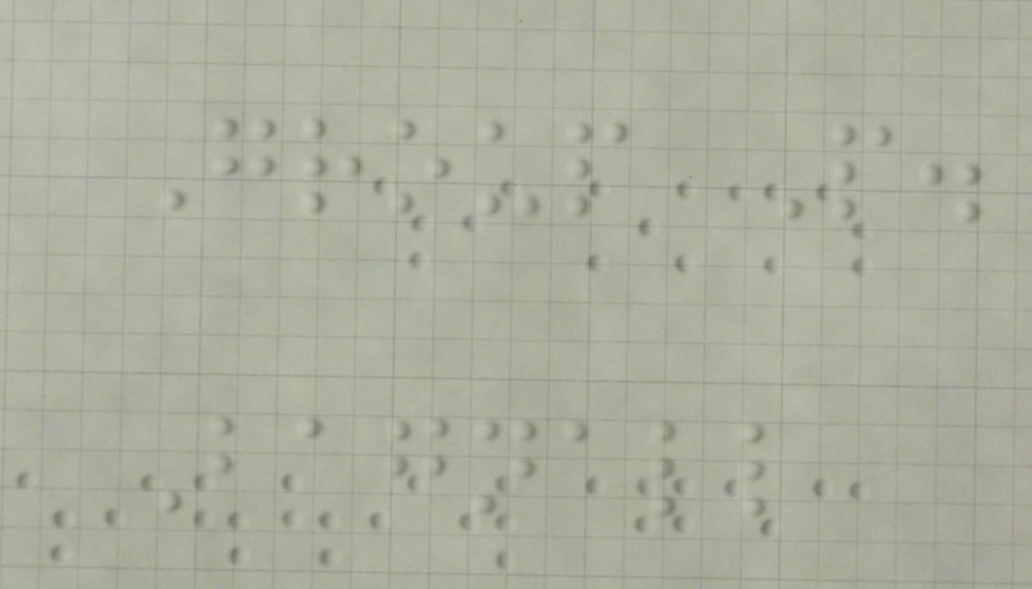Group P.
Bagnall
